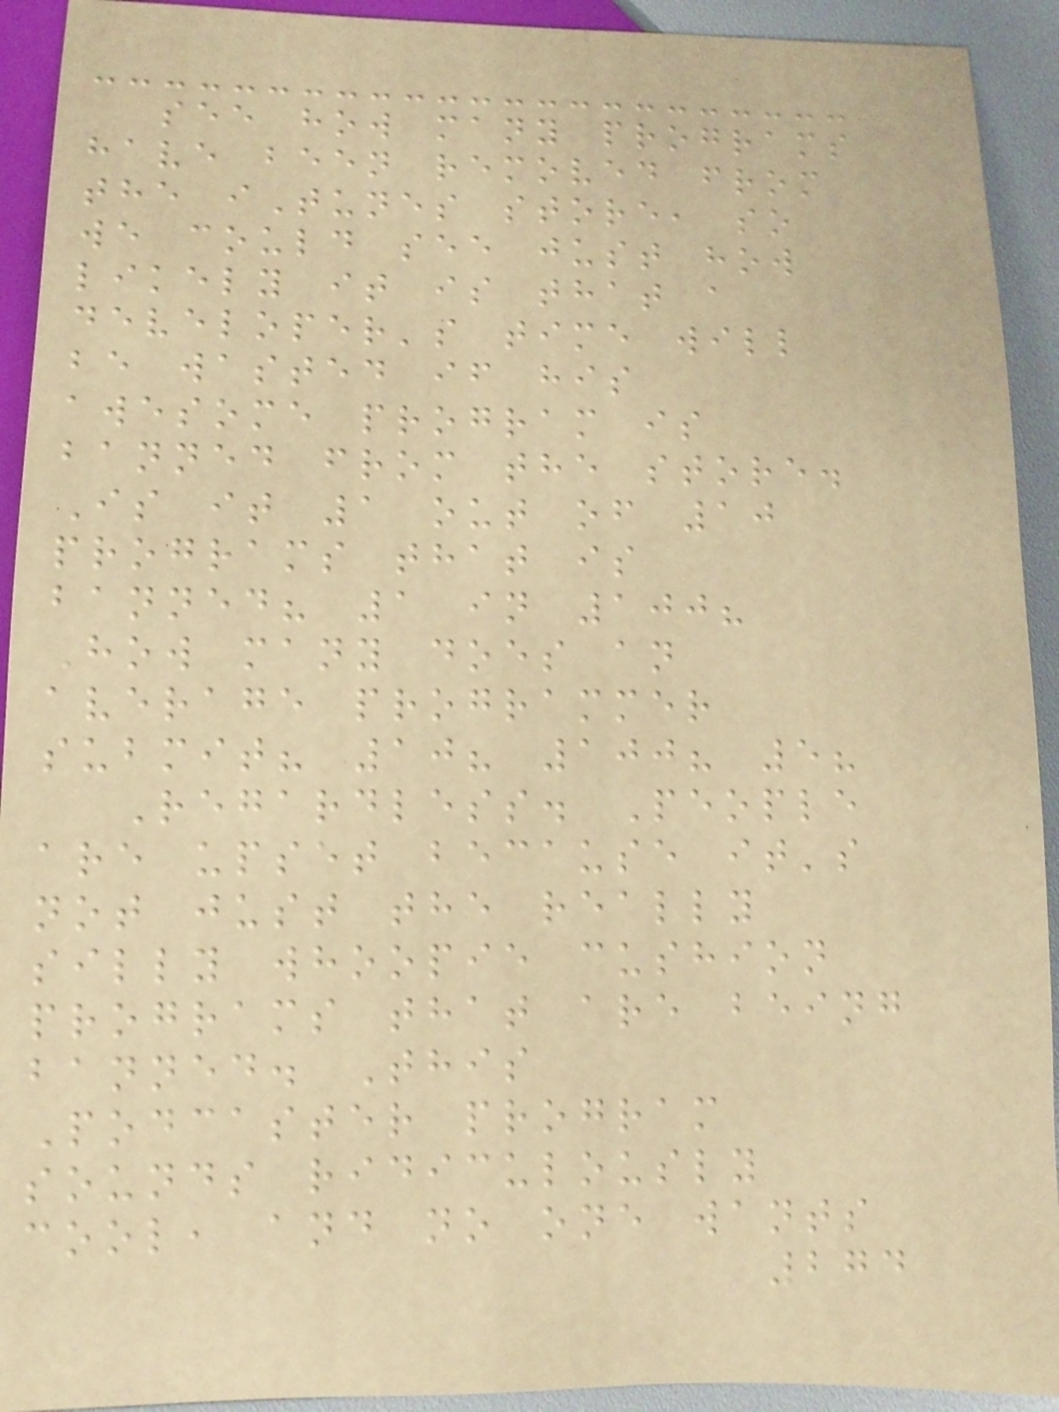see how many programs
have been removed from
the iTunes store, so
we could see just how
likely it is that a
developer's time will
be wasted if his
awesome program is
banned from the store.
Is it 1 out of 10
programs that is
banned? 1 in 100?
How many does an
average programmer
submit? 10? 100? 5?
Regardless. People
are upset because it's
not just the really
silly whoopie cushion
programs that are being
banned. This
Podcaster program
sounds ridiculously
cool, and no one wants
274
